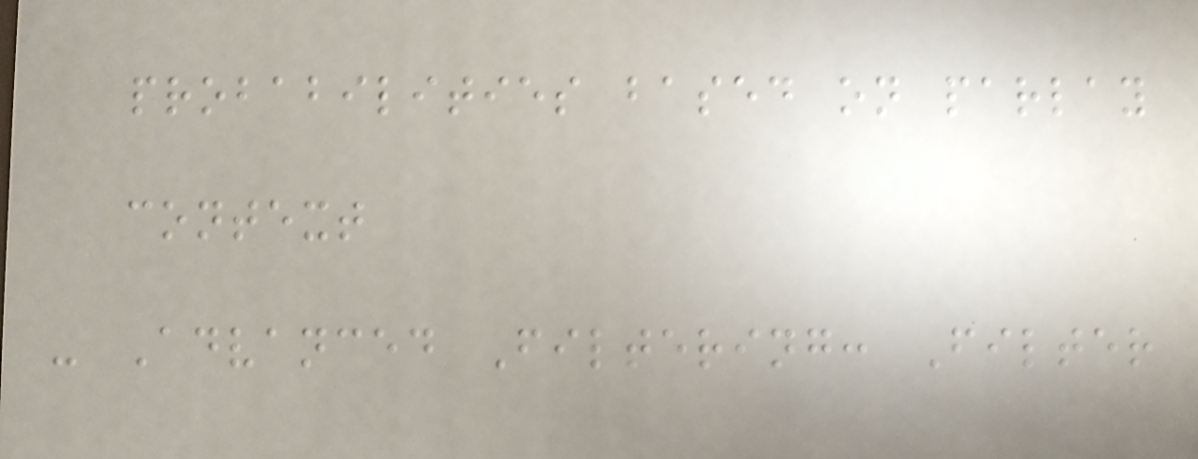probabilities based on parlay
context
- Advanced Filtering: Filter
